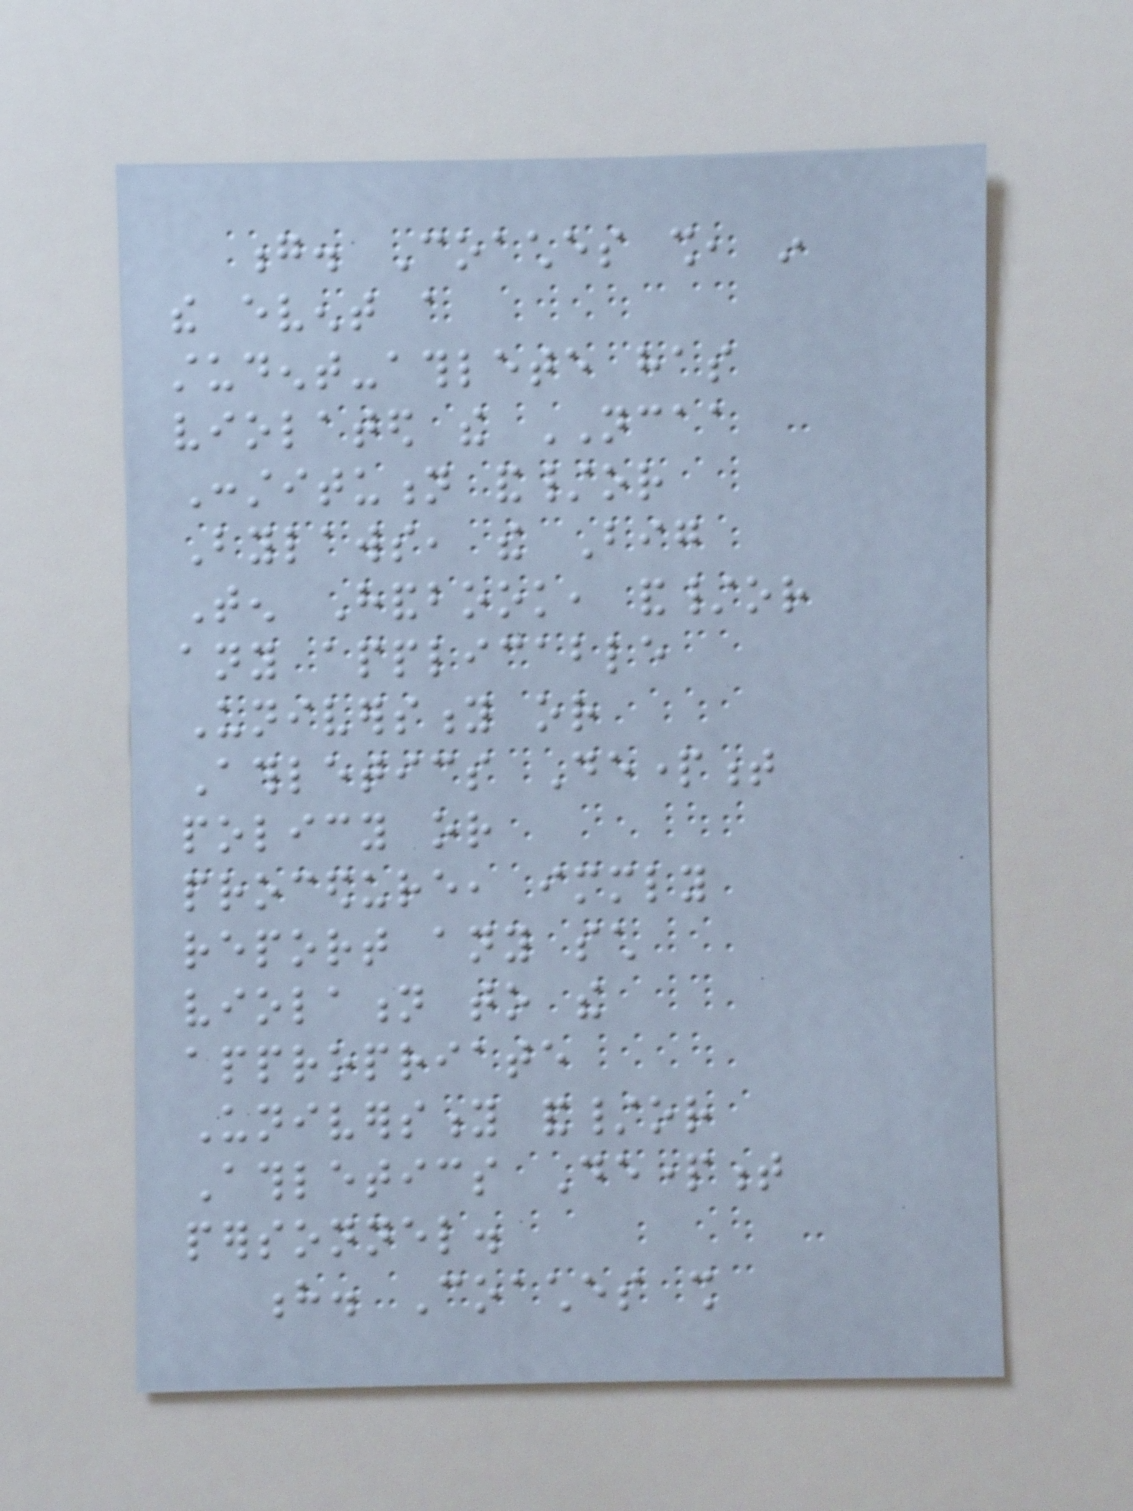g. Coaches shall, in
the event a
student-athlete has
violated the NCAA
Constitution and/or
Bylaws, the Big
Ten Handbook, and/or
any applicable
University or
Athletics Department
policy or
procedure, immediately
report any such
violation to the
appropriate
University and/or
Athletics Department
personnel.
h. Coaches shall
